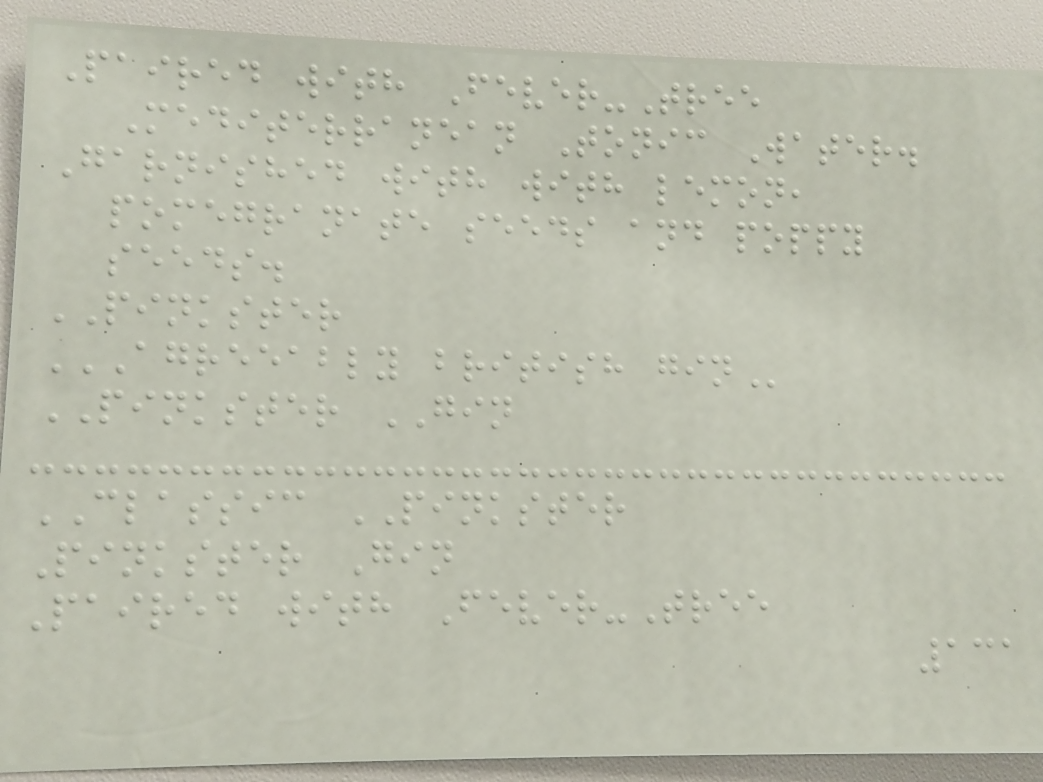Paired with Fever-Tree
Mediterranean Tonic Water.
Garnished with with lemon,
pomegranate seeds and poppy
seeds.
PINKSTER
AGREEABLY BRITISH GIN
PINKSTER GIN
CLASSIC PINKSTER
Pinkster Gin
Paired with Fever-Tree
131
